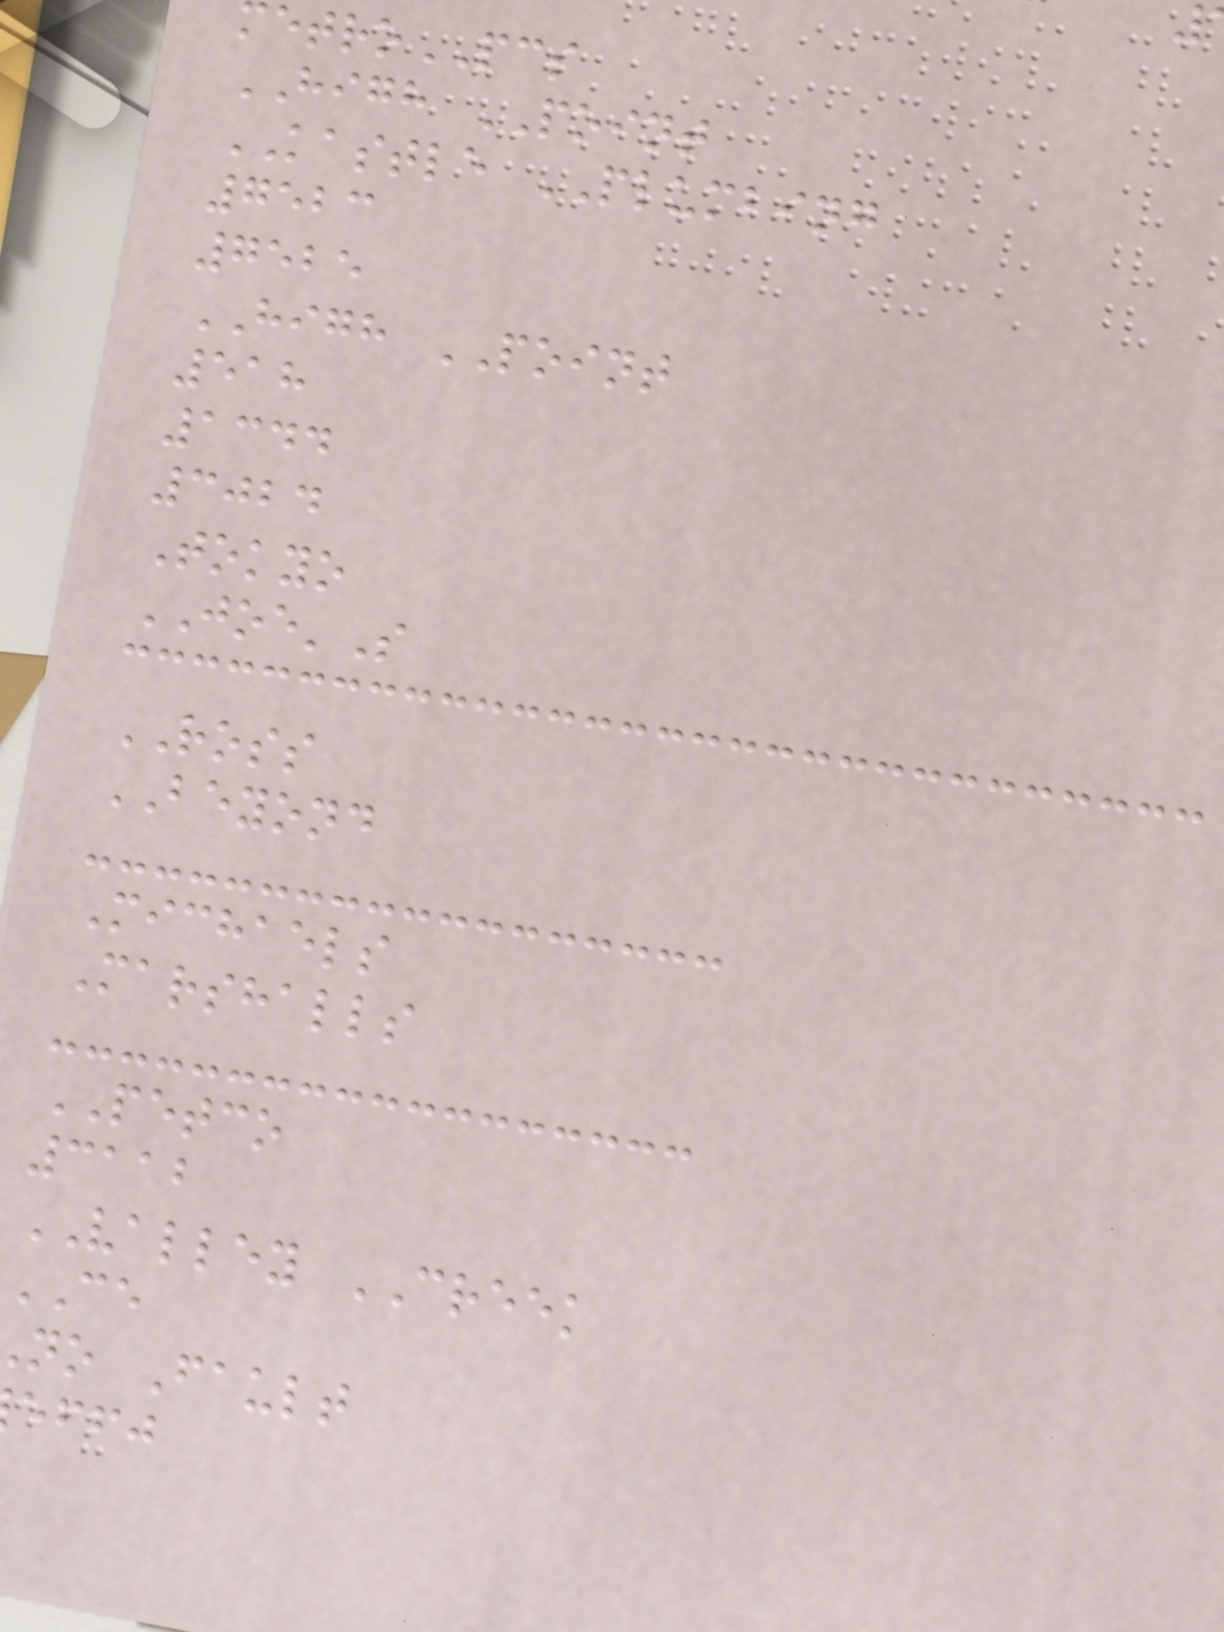etroPCS
HIGH POINT
KASTLE PLUMBING
7523
7525
HIGH POINT
518
1344
3024
Tokyo
JOE'S
ROSS
BEYOND
Michaels
Marshalls
PETCO
3112
VALLEY CREEK
CE
no Fault
effj
